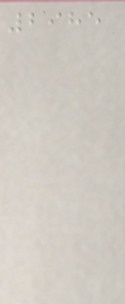2985
